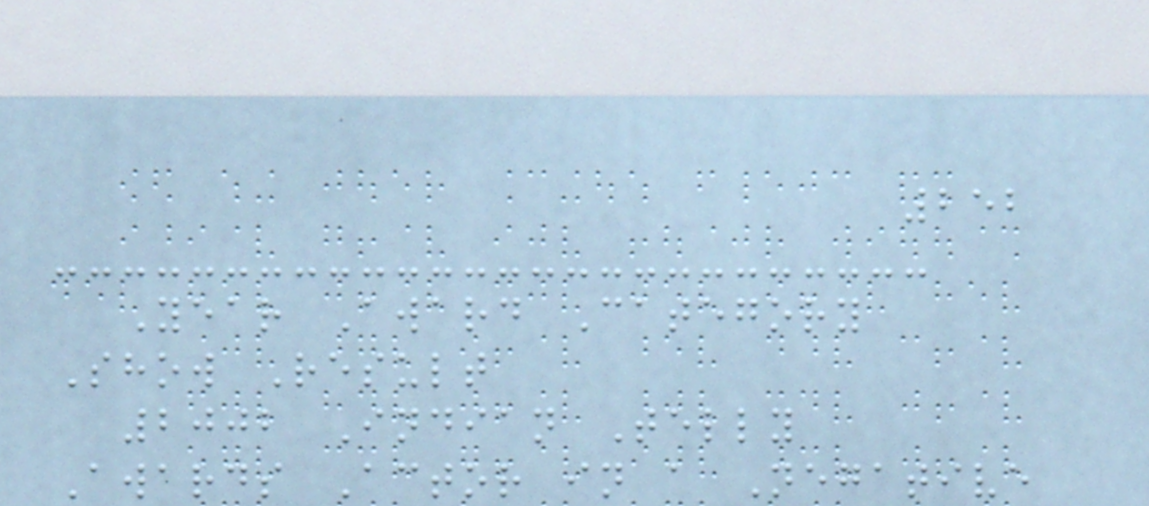252
Year Award Category
Show Result
2002 Indian Telly
Awards Actor in a Negative
